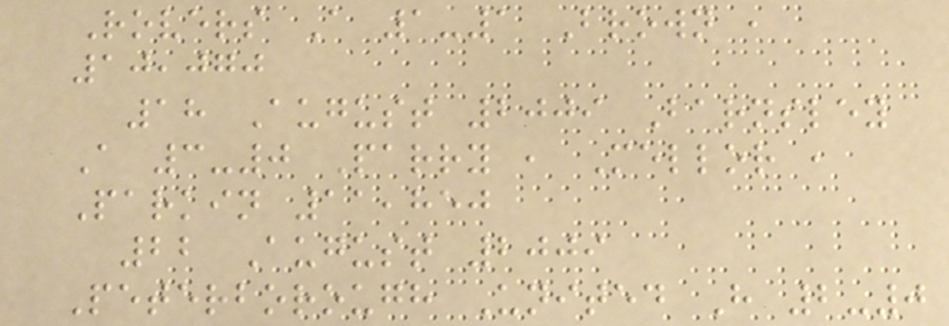Rovers A 1-1 Brown ,
10,070
18 August 2009 Barnsley
A 3-0 Parry , Mellor ,
Parkin 11,850
22 August 2009
Peterborough United H 2-0
